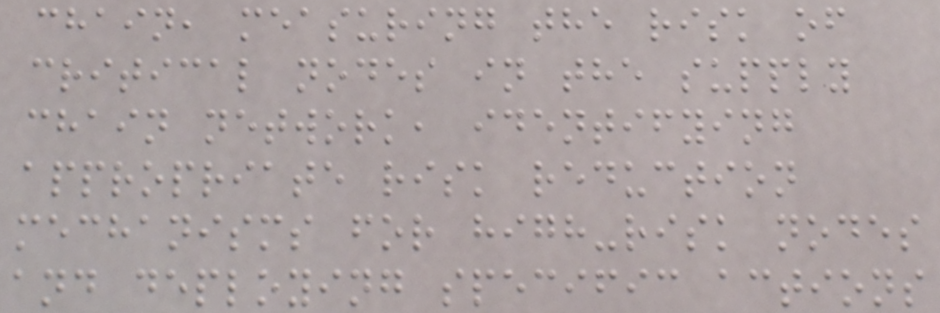chain, measuring the risk of
critical nodes in the supply
chain network, identifying
appropriate risk reduction
mechanisms for high-risk nodes
and deploying specific actions
